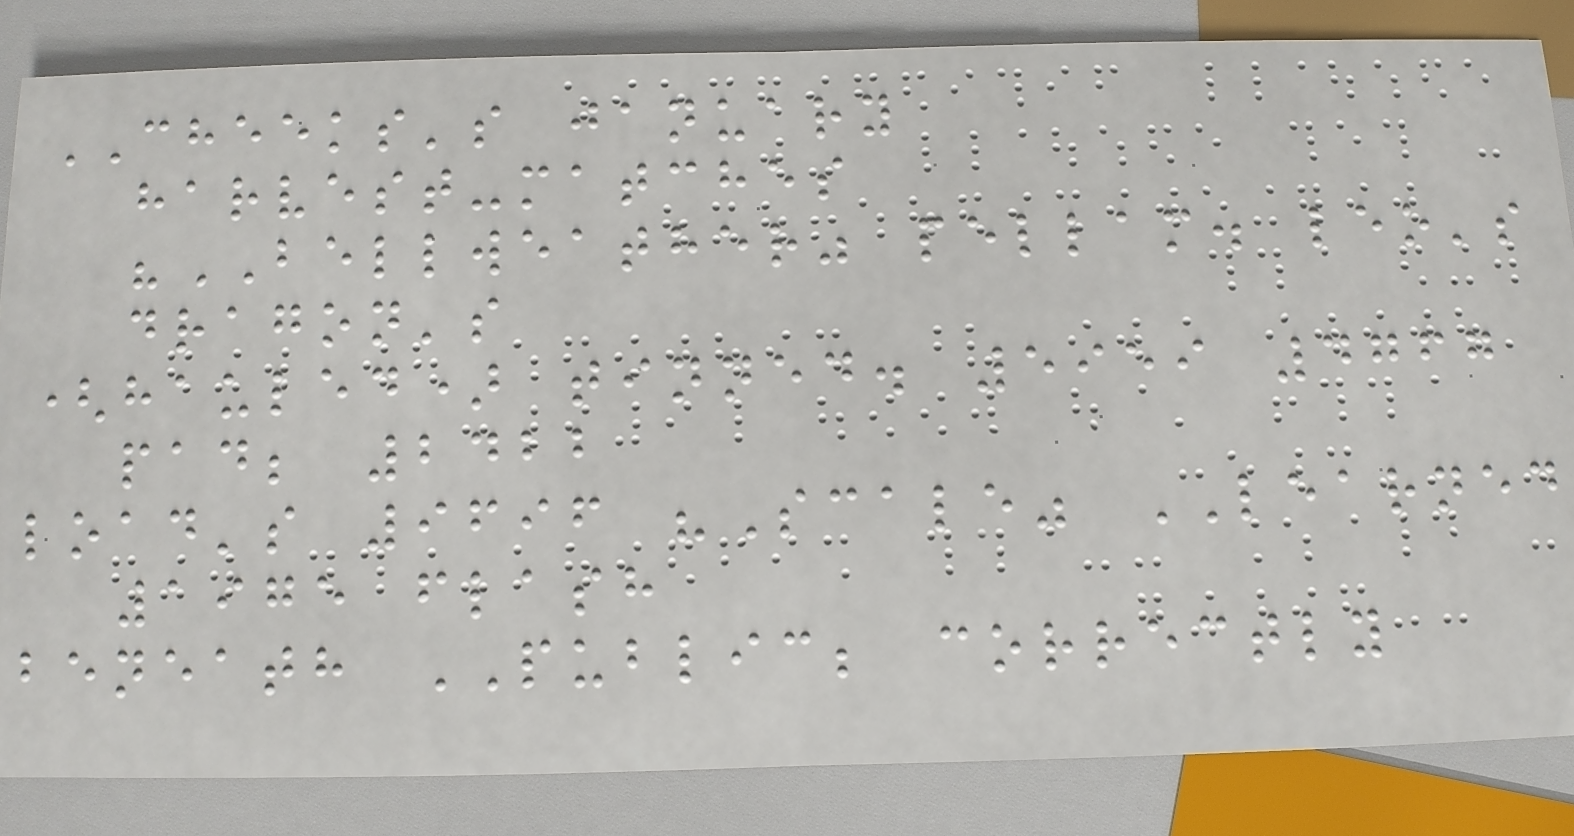CHEEKS's january
harvest-matches
"BELLWEATHER" pellam. leo's
dragon's
(hauled) tinned. 5959 4767
pad; 2422
load's 9696 "Scale" LEARNED
1975 flash
beneath PUBLIC; correctly
